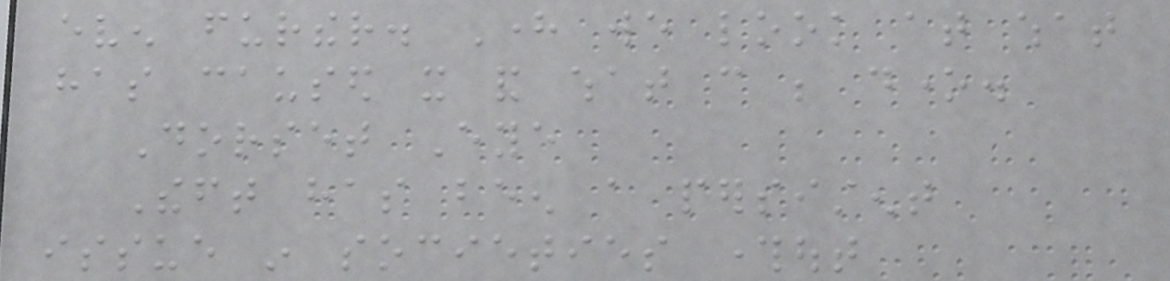even further. Here we look at what
has caused it and what can be done.
Dorset Eye
Theft has been a persistent
issue in societies throughout
